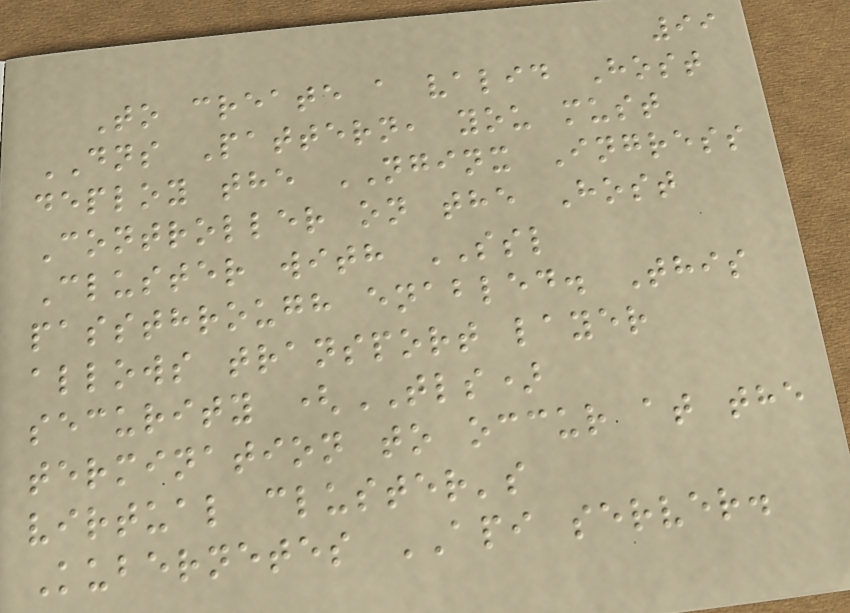99
To create a valid Host
DNS Pattern, you must
deploy the NGINX Ingress
Controller on the Host
Cluster with SSL
passthrough enabled. This
allows transport layer
security (TLS)
termination to occur at the
virtual cluster's
Kubernetes API server.
